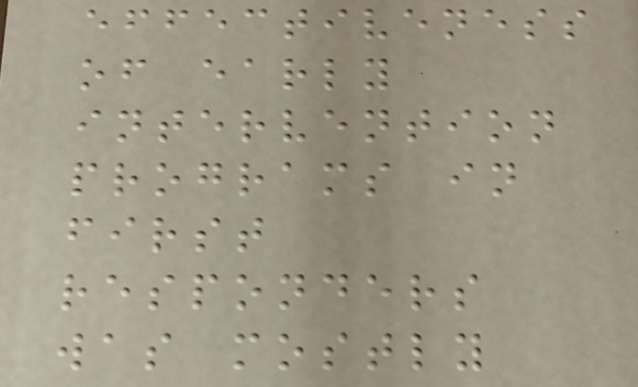effectiveness
of early
intervention
programs in
first
responders
was mostly
